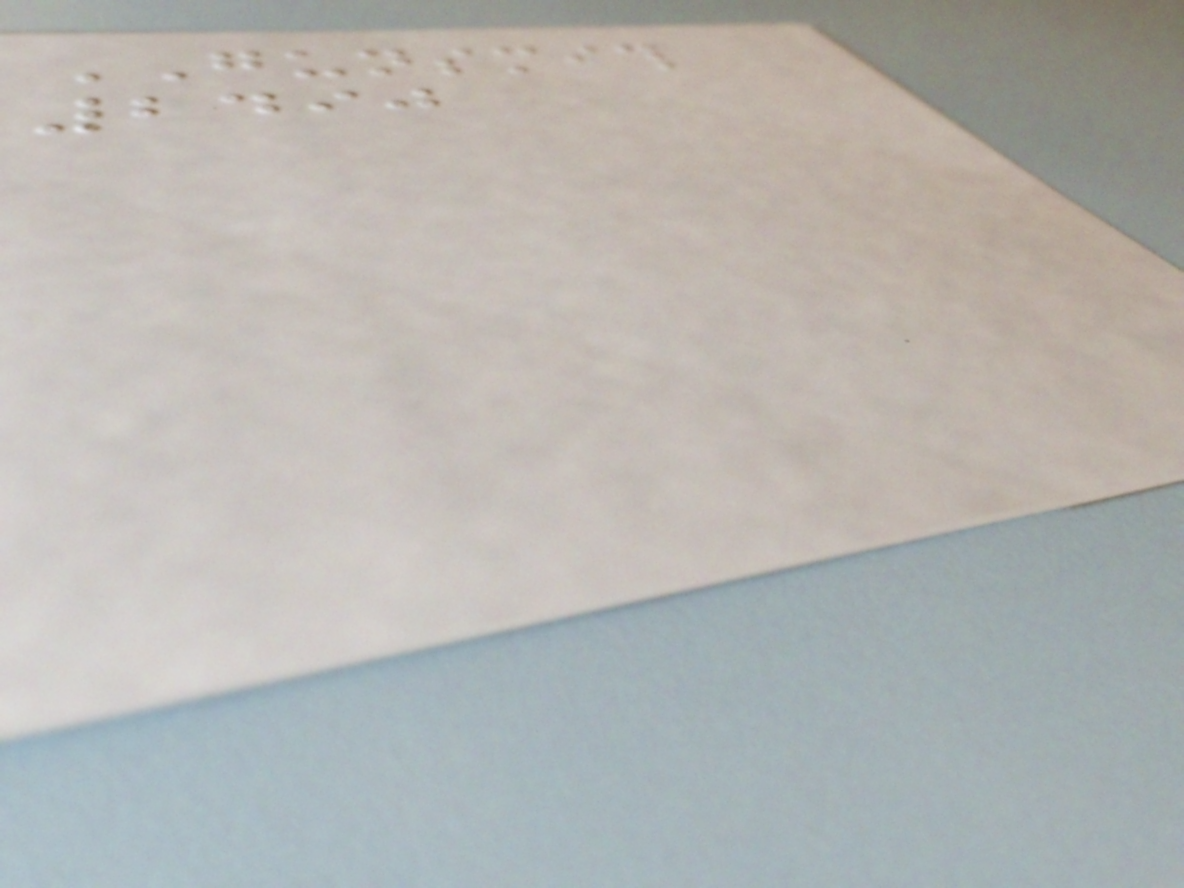GUNSMITH
2490
